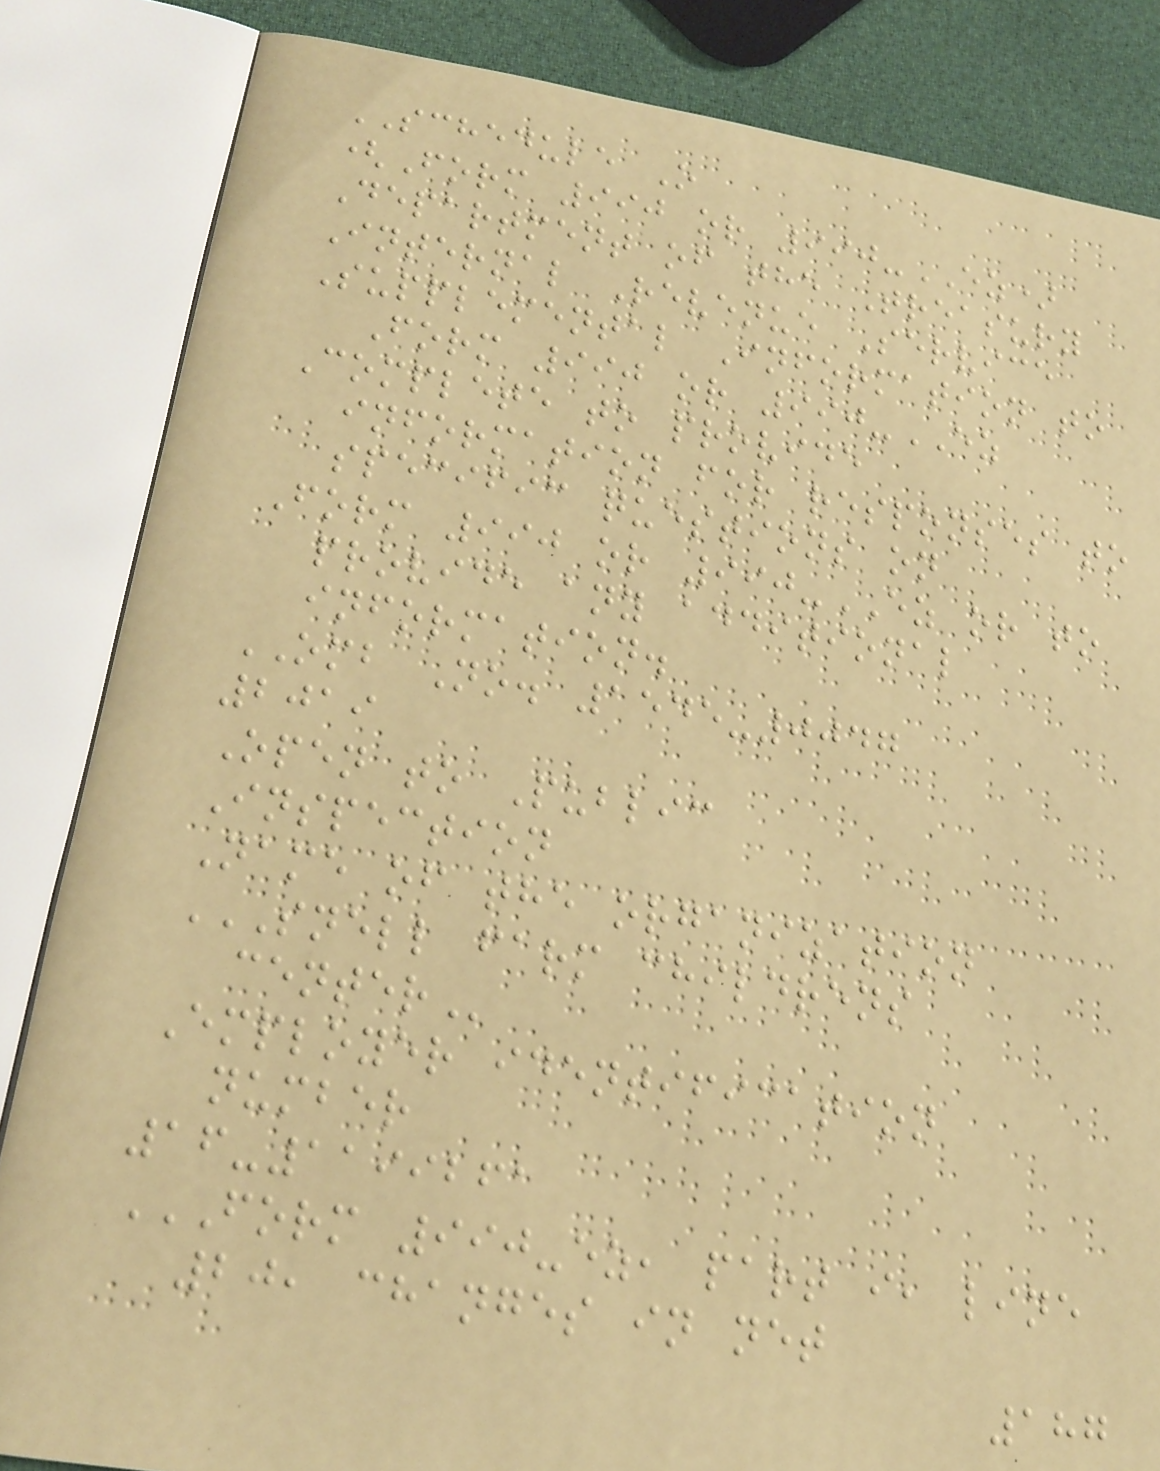SCHEDULE O
(Form 990 or 990-EZ)
Department of the Treasury
Internal Revenue Service
Supplemental Information to
Form 990 or 990-EZ
Complete to provide
information for responses to
specific questions on
Form 990 or 990-EZ or to
provide any additional
information.
OMB No. 1545-0047
2019
Open to Public
Inspection
Name of the organization
SNELL FARM CHILDRENS
CENTER
Employer identification
number
16-1199261
FORM 990-EZ, PART I, LINE
20, CHANGES IN NET
187
